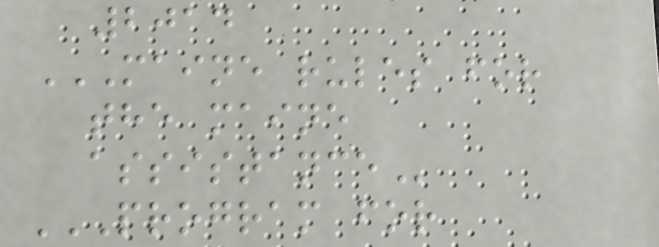2014
MAINE RULES FOR
THE MAINE
ASSISTANCE
PROGRAM FOR
